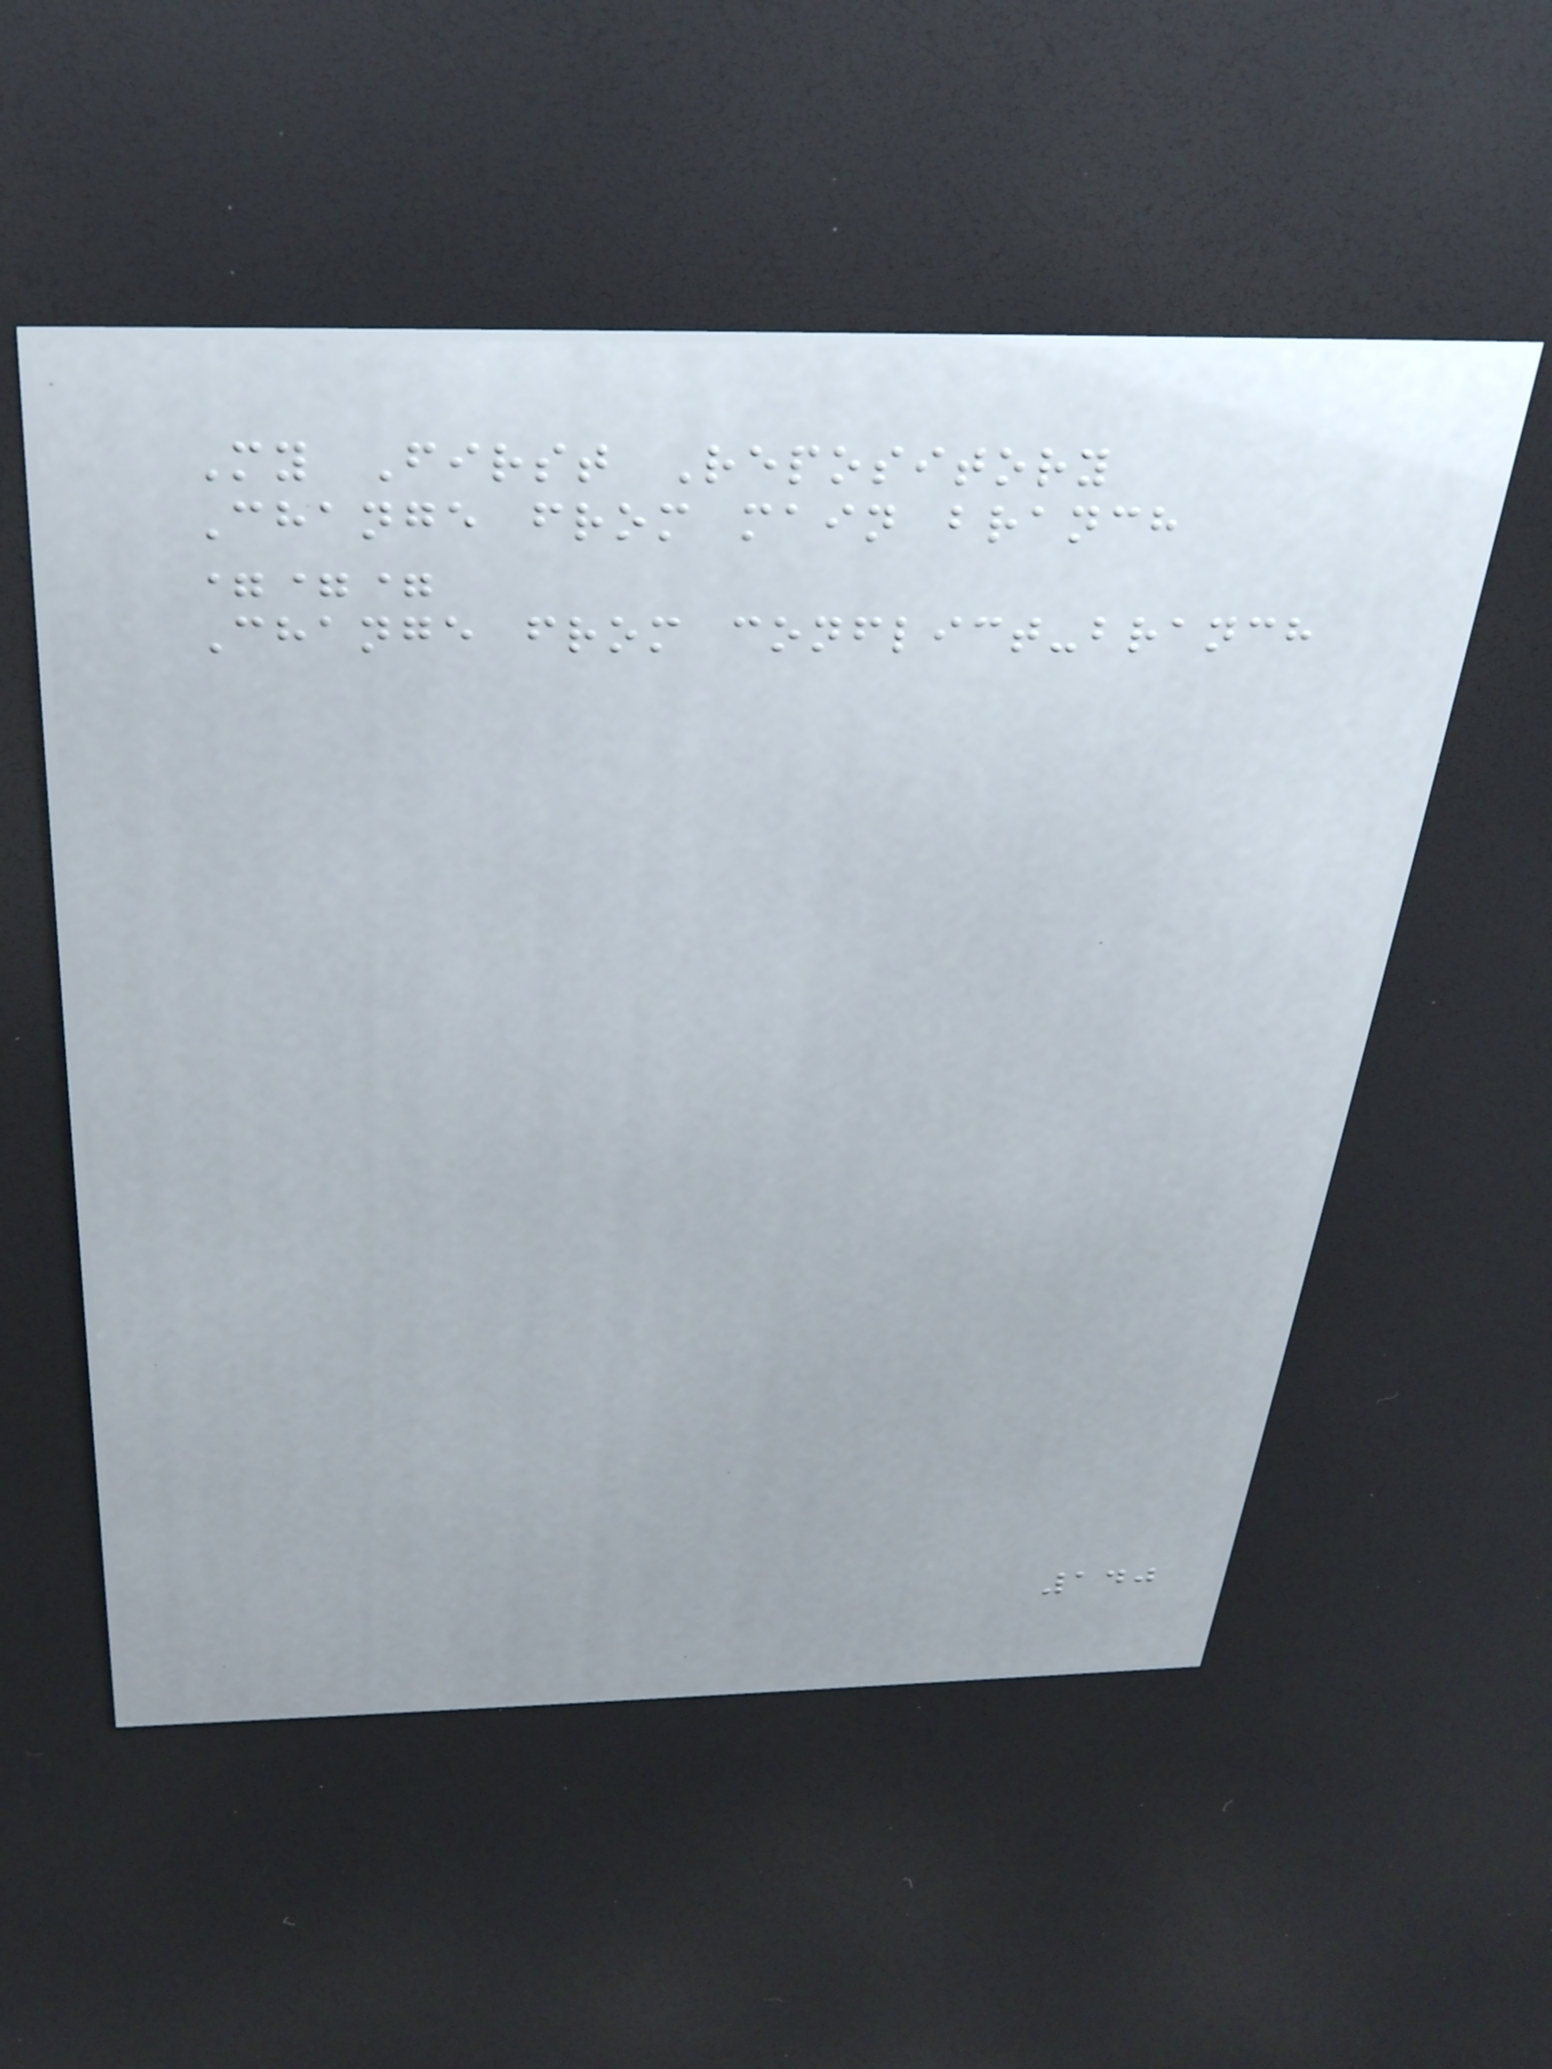My First Repository
Change from main branch
===
Change from conflict-branch
140
